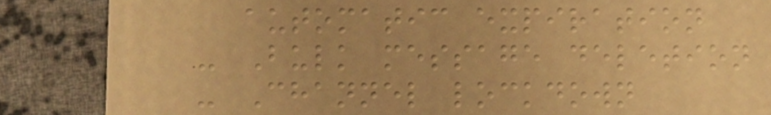automatic expiration
- Bulk message deletion
- Channel lockdown
